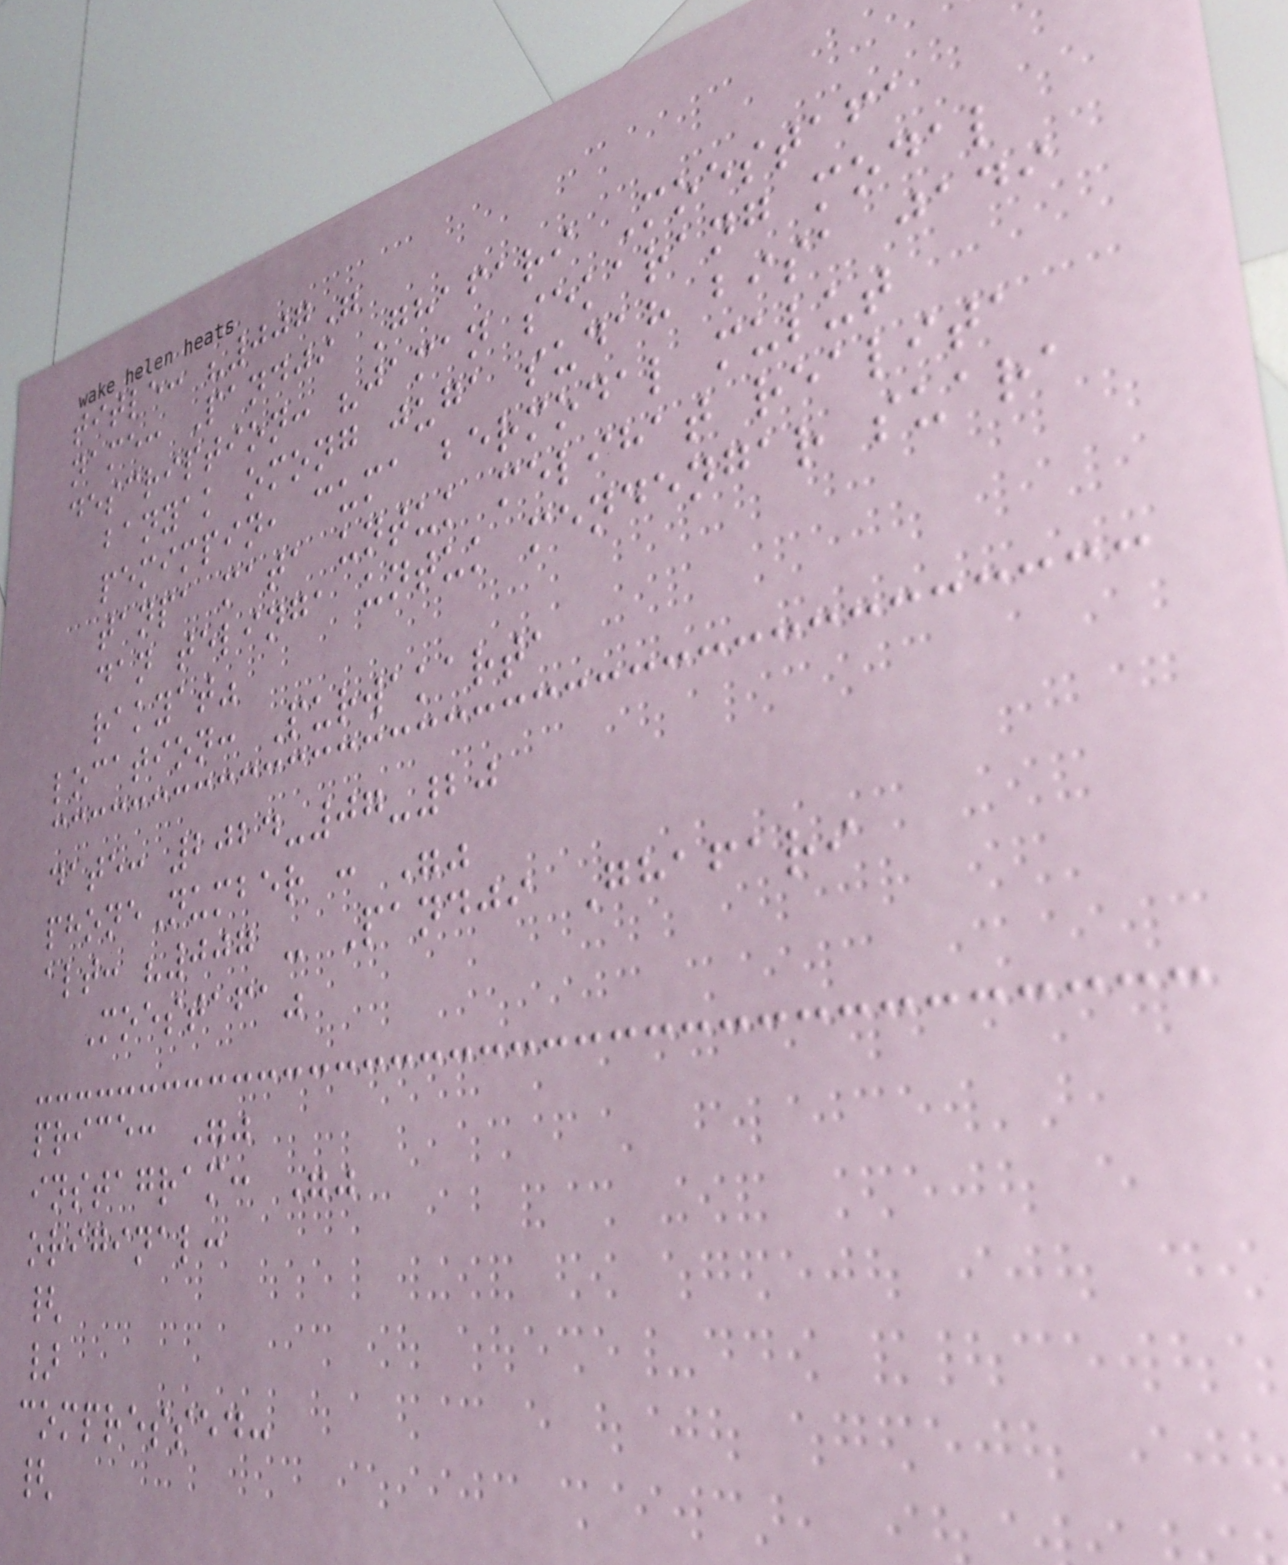title: "007"
name: Pandji Ghafari Moestafa
description: "jaman sekarang modal
banyak omong juga sudah bisa jadi
pemimpin, cuma bermodal mulut
tanpa mata untuk melihat realita
dan telinga untuk mendengar suara
rakyat"
location: Purwakarta
date: 2024-07-20
phoneNumber : ""
alt: "007 - Pandji Ghafari
Moestafa"
price: ""
instagram: ""
original:
{
}
compressed:
{
